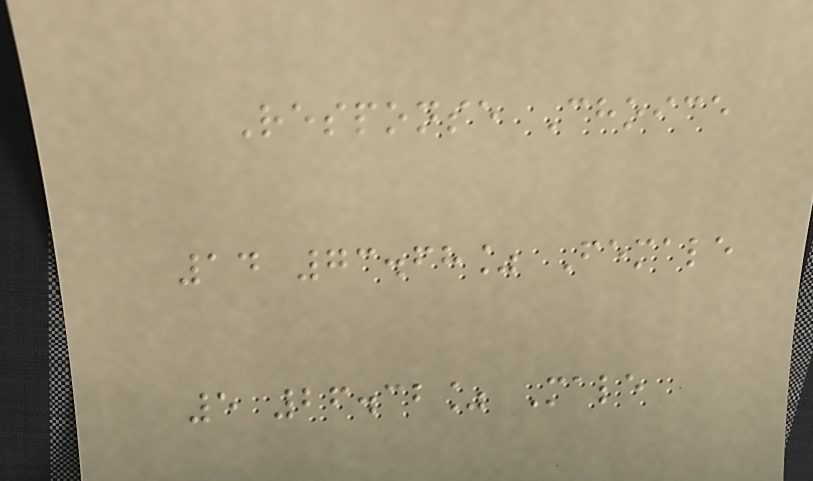Response Choice
14 73.68% Female
5 26.32% Male
